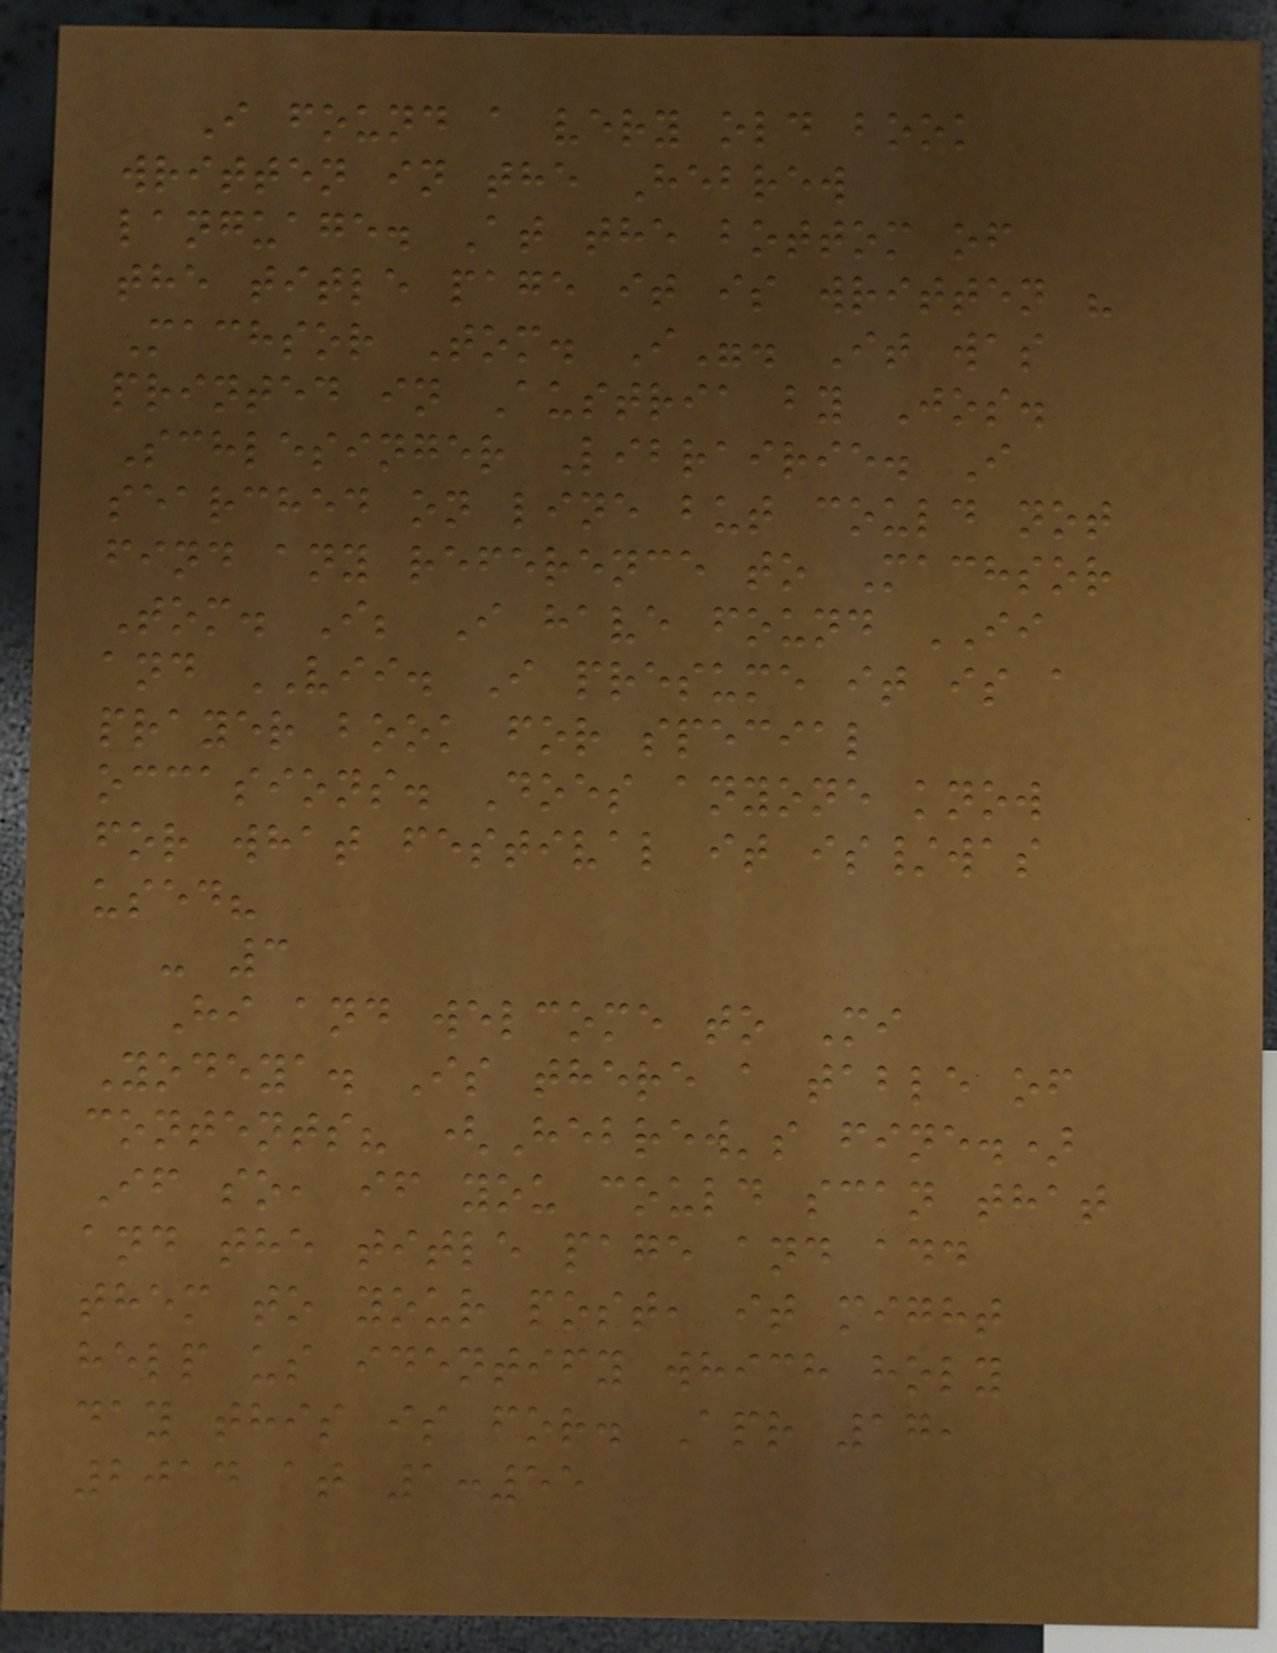I found a very old book
written in the Hebrew
language. At the bottom of
the title page it is written "
Machsor Tom. I". It was
printed in Austria by Jos.
Schlesinger Librairie. I
searched on line but could not
find any reference to Machsor
Tom. I; I have found II
and VII. I presume it is a
prayer book for special
occasions. Does anyone know
for what festival it is/was
used?
- 3
Hi and welcome to Mi
Yodeya. Is there a table of
contents? (Hebrew's fine.)
If so, if you could scan that
and the title page and add
them to your post, it might
help us identify which holy
day this is for. Apr 17,
2014 at 1:55
